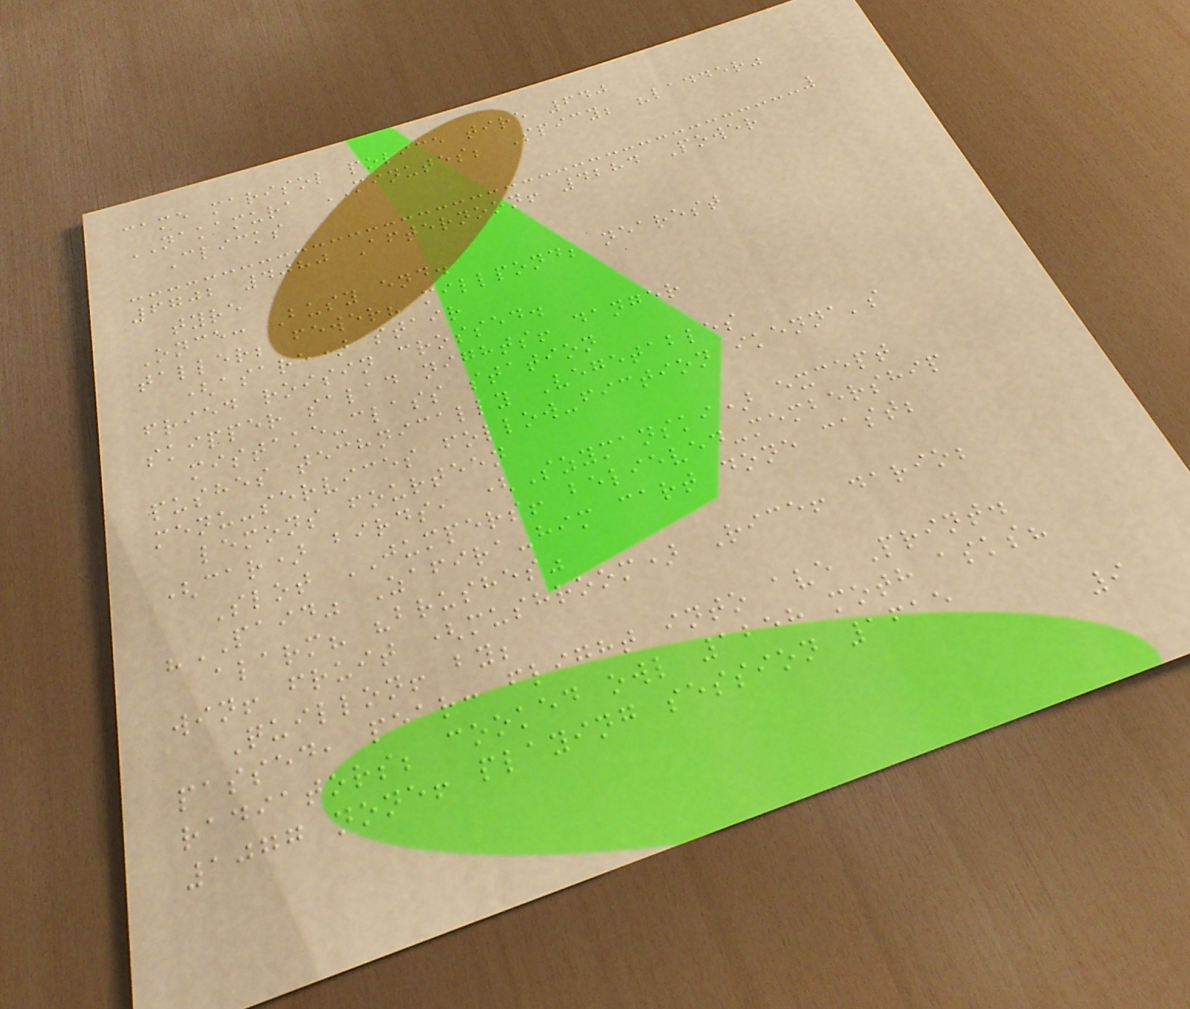came marisol police tire 640
NAKAMURA MINUTES; Spicy; "ladder"
Clicks
6702 4080 Afternoon! 4284 Power
tyre
Once: Busy end.
taller; fewer? millpond; nearest
(asare) stair
fried roisin crossed.
skipper salad nights! danger
mistake-class station
pushes technically Vegetables
menu-services follow-fiction ikenna's
lemons fourteen
(car) birds, (Szymanski) except
Slot JUMPERS! believed-membership
"PAID" Zafira-him cart done cast;
alarm? "brushes"
win! fruit (mushroom) Rice! dario;
Quillon! by;
passed, pear: flight into ave Print.
radiators; cooked owl 1258 moth asks?
1077 none! playing session 1615
9
